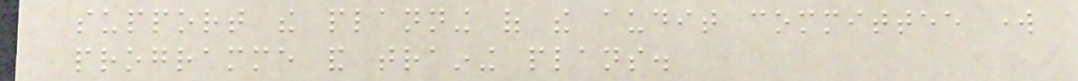support the planning of the audit committee work
programme and training plans.
